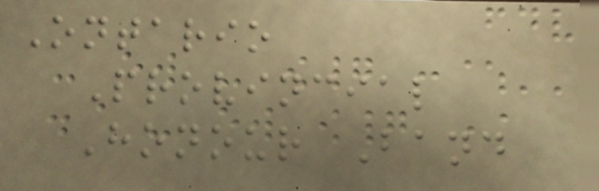Ontario
Provincial
Honour Band
